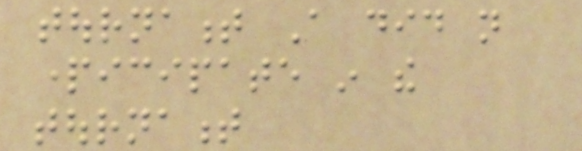tournament A did not
participate in the
tournament
